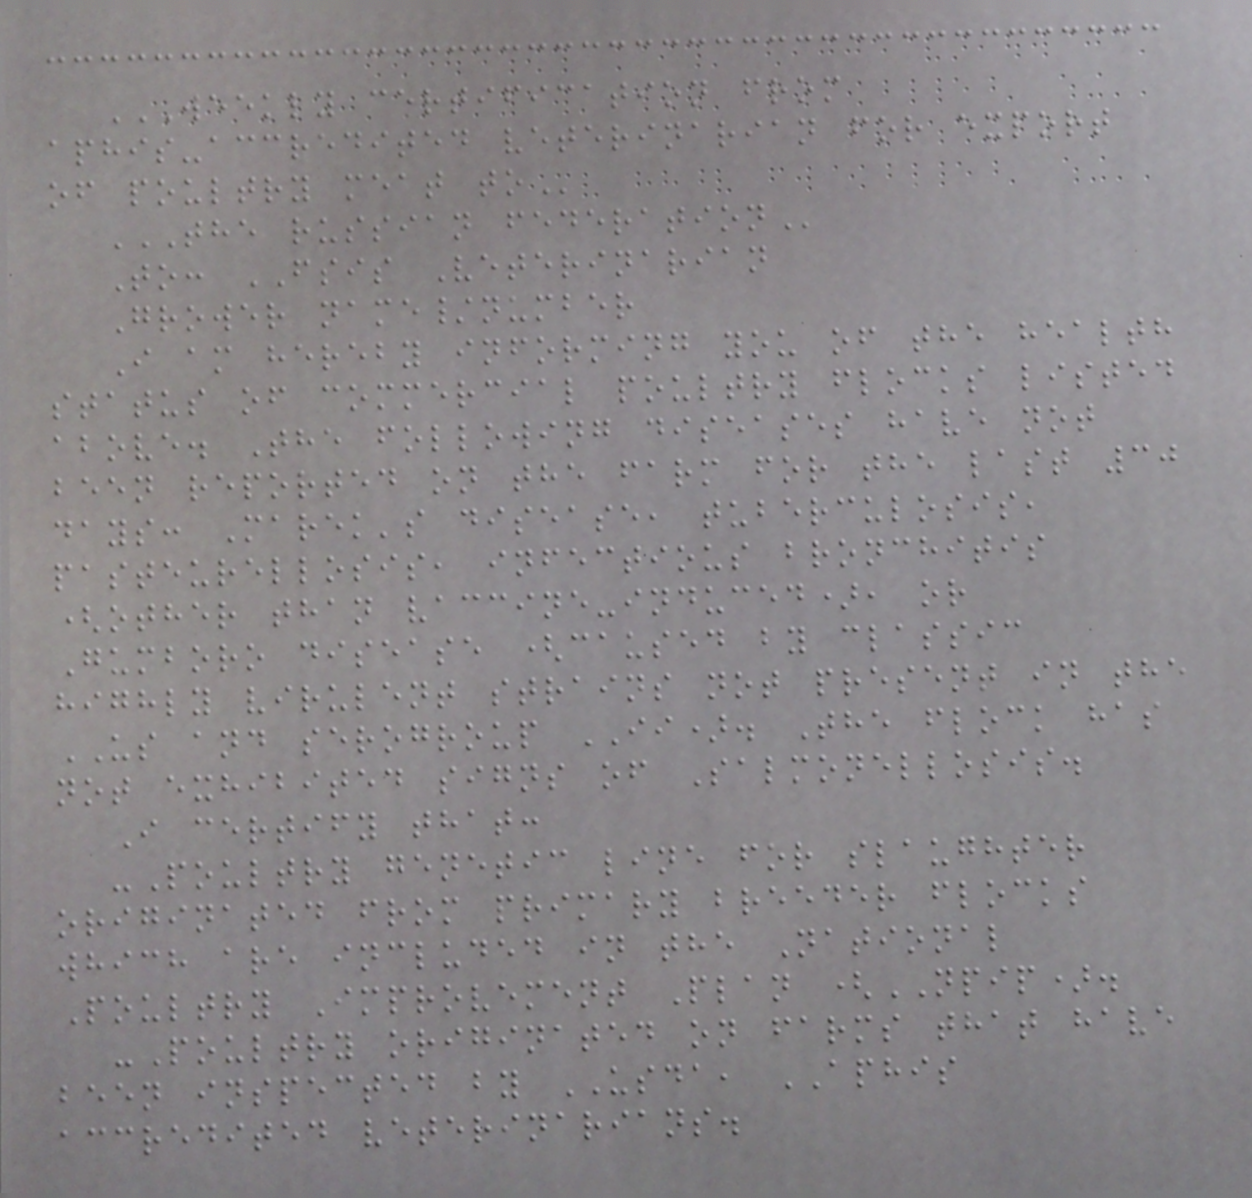WEEKLY CERTIFICATION FROM
APHIS-ACCREDITED VETERINARIAN FOR EXPORT
OF POULTRY MEAT TO
THE RUSSIAN FEDERATION
To: FSIS Veterinarian
Grower name/number
I am hereby informing you of the health
status of commercial poultry flocks listed
above. The following diseases have not
been reported on the farm for the last 30
days: Marek's disease, tuberculosis,
pasteurellosis, infectious bronchitis
(other than vaccine-induced), or
Gumboro disease (caused by classic
highly virulent strains not present in the
US and serogroup II). The flock has
not exhibited signs of Salmonellosis.
I certify that:
-Poultry genetic line for slaughter
originated from primary breeder flocks
which are included in the National
Poultry Improvement Plan (NPIP).
-Poultry originated on farms that have
been inspected by USDA, APHIS
accredited veterinarians.
